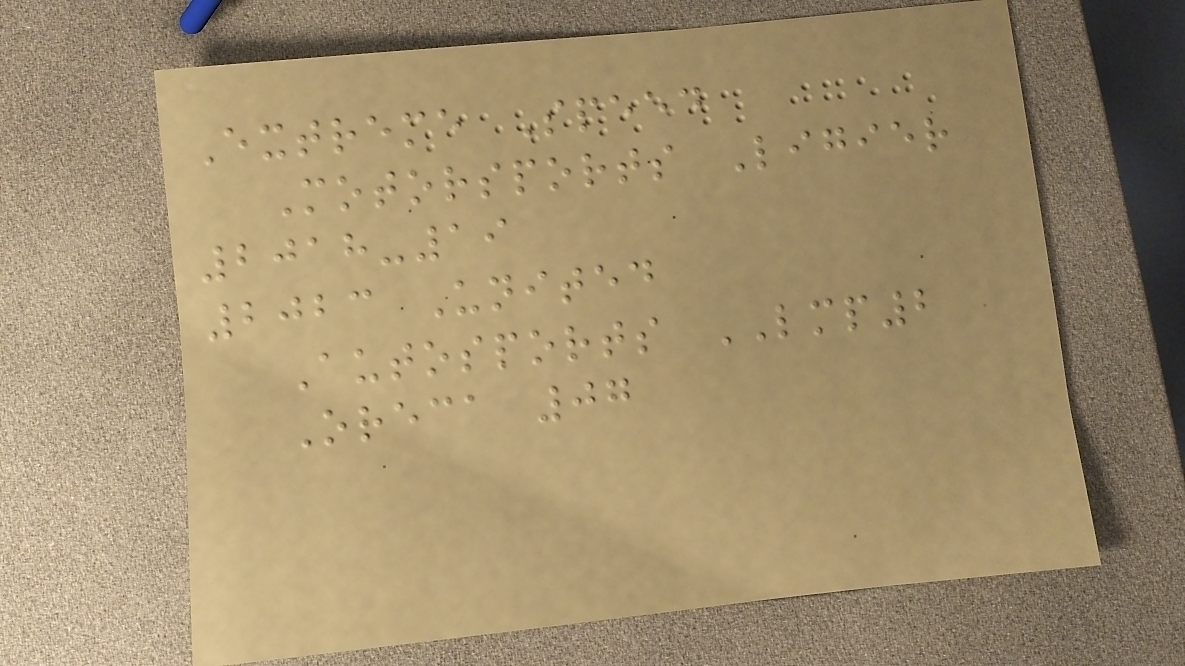Extreme Speed
Motorsports Ligier
2018-19
2023 United
Autosports LMP2
Oreca 07
